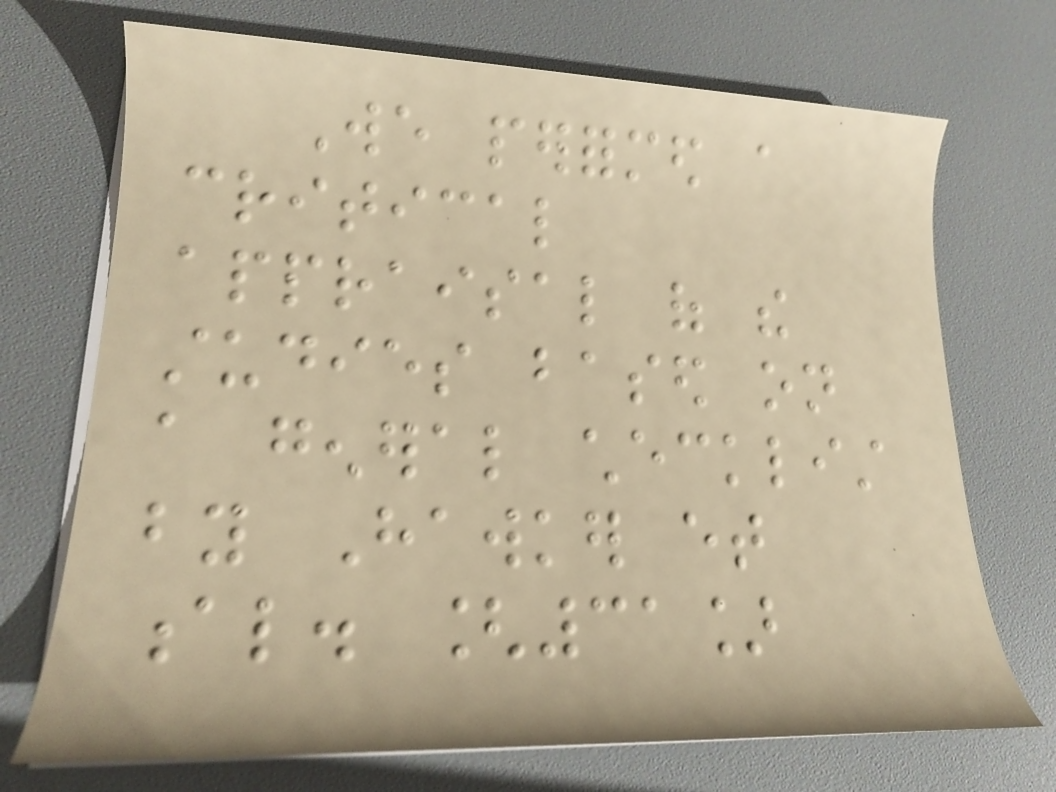We performed a
critical
appraisal of the
studies based on
a general checklist
by Hawker et
al. [31]
